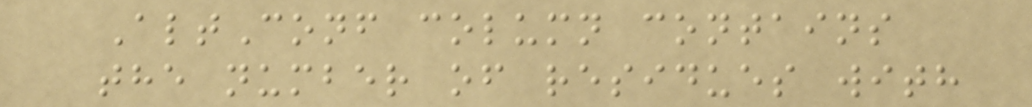AltConf column contains
the number of residues with
